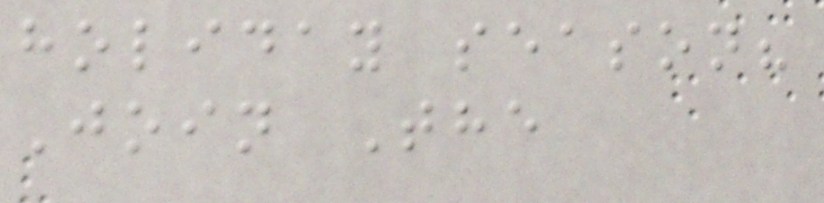holiday season?
Join The
